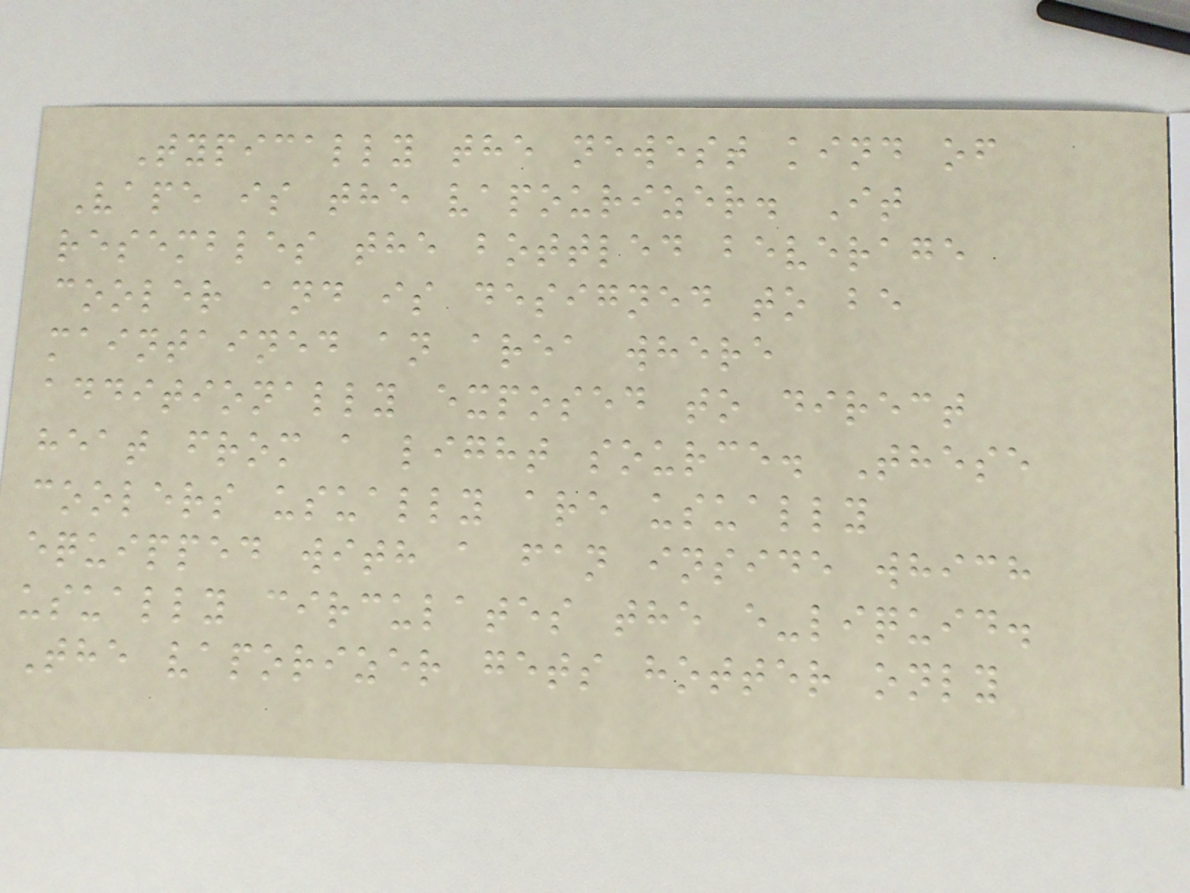Typically the newest kind of
Vape is the vapourizer. It
resembles the bottled beverage
cooler and is designed to be
maintained an area where
additionally exposed to direct
heat from a light source. These
coolers usually are usually
equipped with a fan inside which
usually circulates the e-liquid.
The vaporizer gets hotter only
